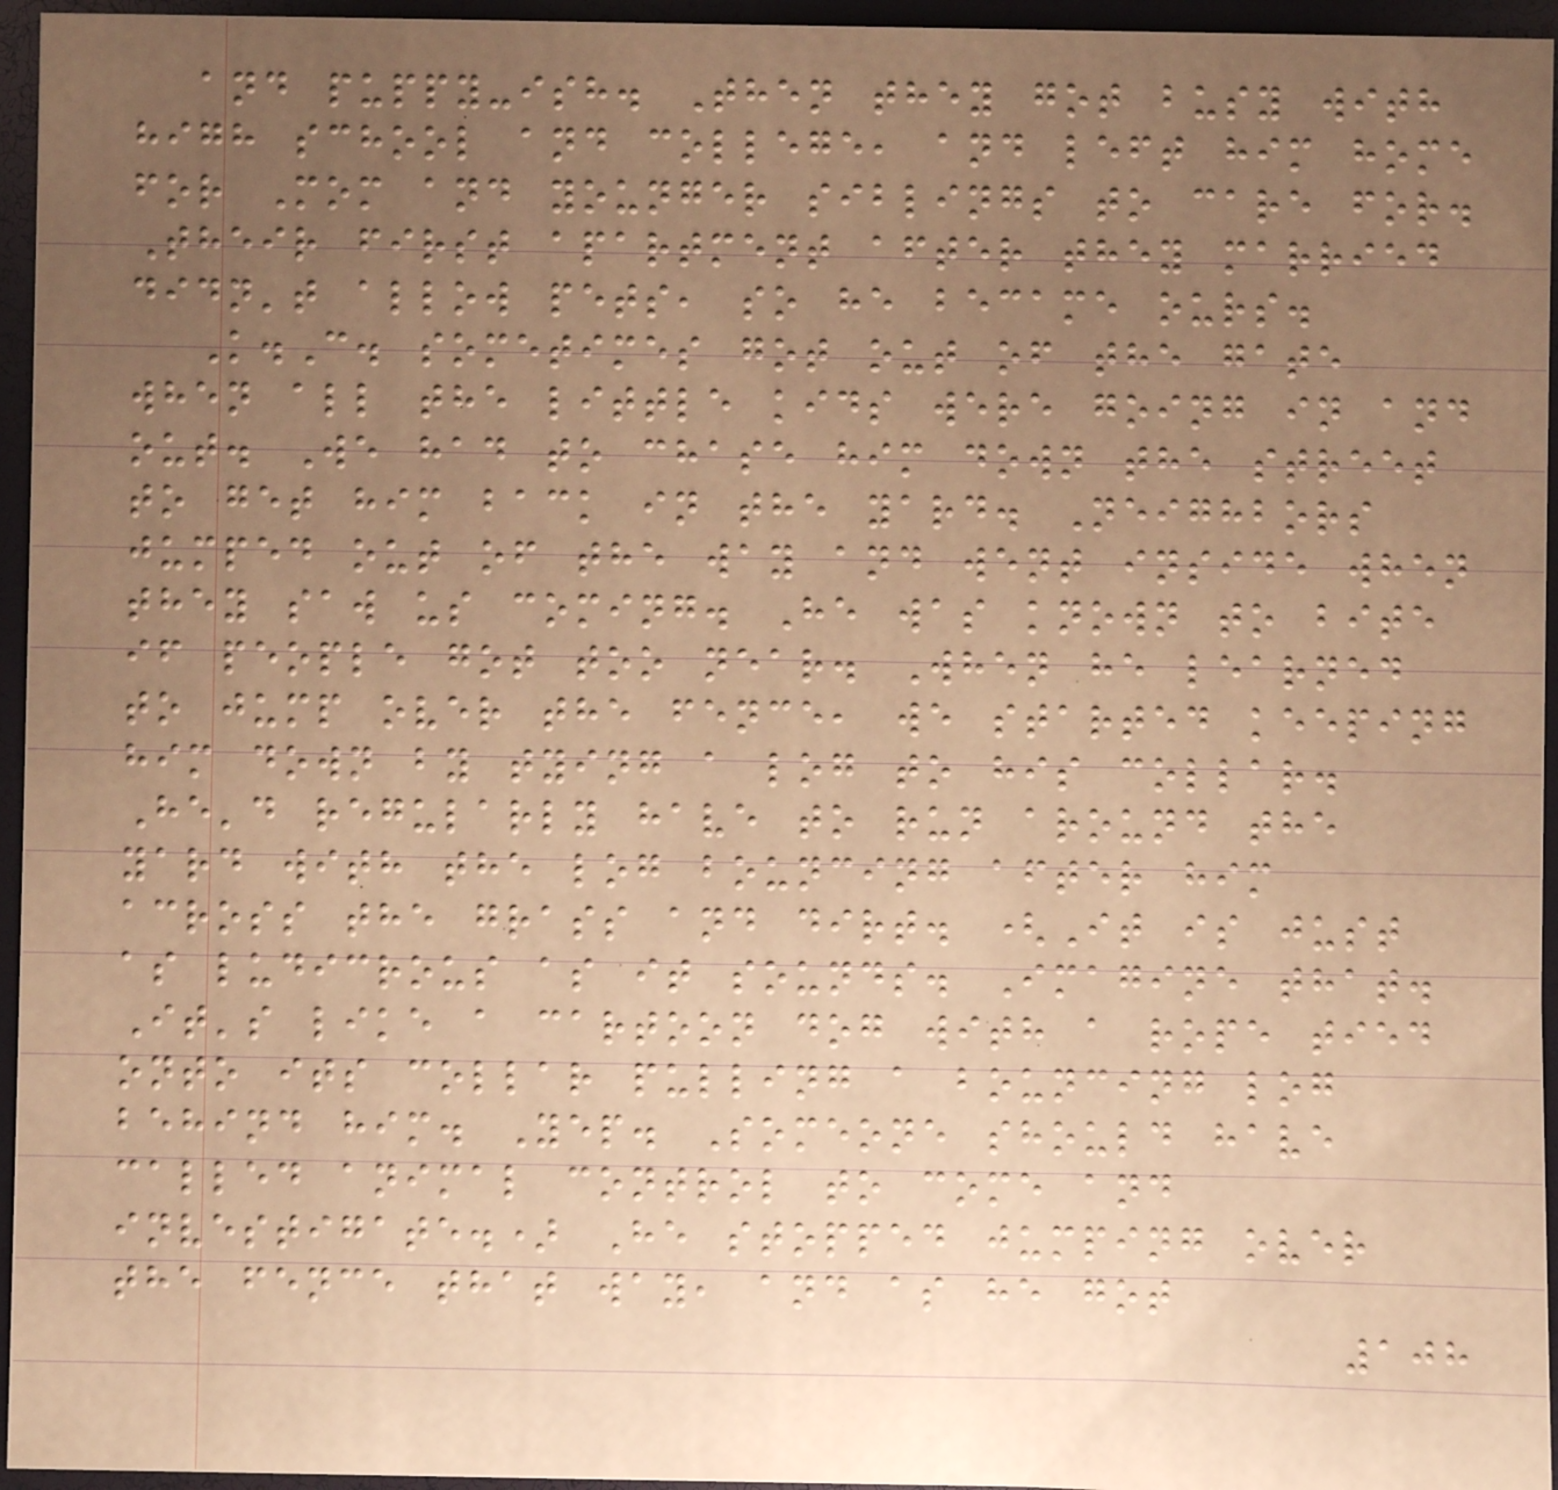and puppy-ish. Then they got busy with
high school and college, and left him home
for Mom and younger siblings to care for.
Their first apartment after they married
didn't allow pets, so he became ours.
K.C. sometimes got out of the gate
when all the little kids were going in and
out. We had to chase him down the street
to get him back in the yard. Neighbors
jumped out of the way and went inside when
they saw us coming. He was known to bite
if people got too near. When he learned
to jump over the fence, we started keeping
him down by tying a log to his collar.
He'd regularly have to run around the
yard with the log bouncing after him
across the grass and dirt. (It is just
as ludicrous as it sounds. Imagine that.
It's like a cartoon dog with a rope tied
onto its collar pulling a bouncing log
behind him. Yep. Someone should have
called animal control to come and
investigate.) He stopped jumping over
the fence that way, and as he got
108
